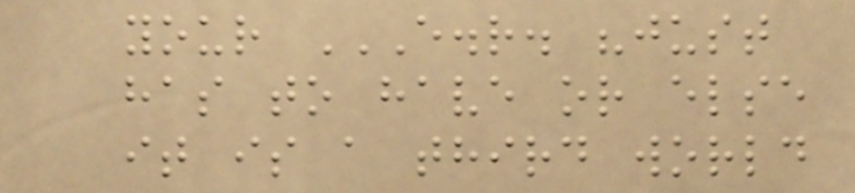your E.R. "JUST
HAS TO HAVE OR ELSE
IT IS A THIRD WORLD
